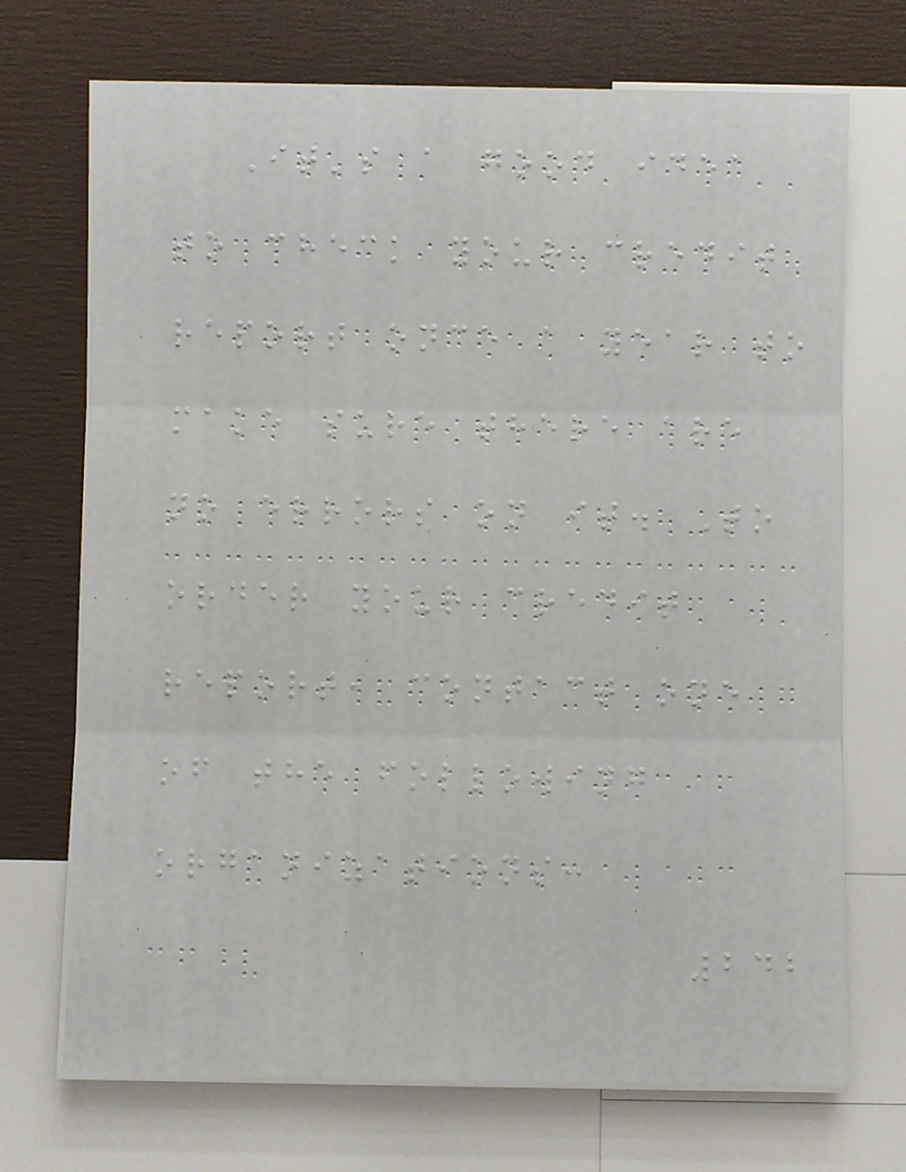It's a good idea
to check your credit
report once a year to
make sure there are
no errors on it. To
order your credit
report, contact one
of the following
organizations:
242
